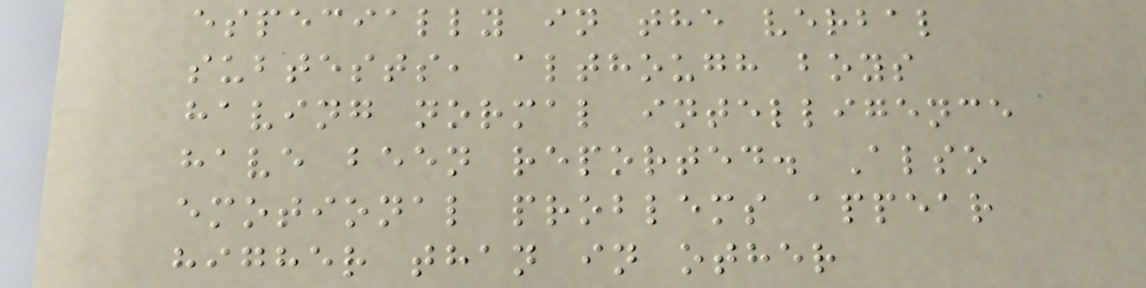especially in the verbal
subtests, although boys
having normal intelligence
have been reported. Also
emotional problems appear
higher than in other
